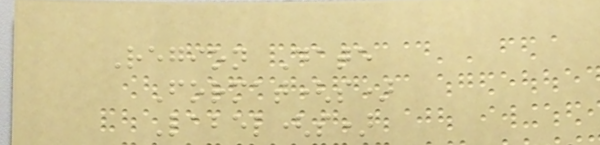Region Date
Format(s)
Label(s)
